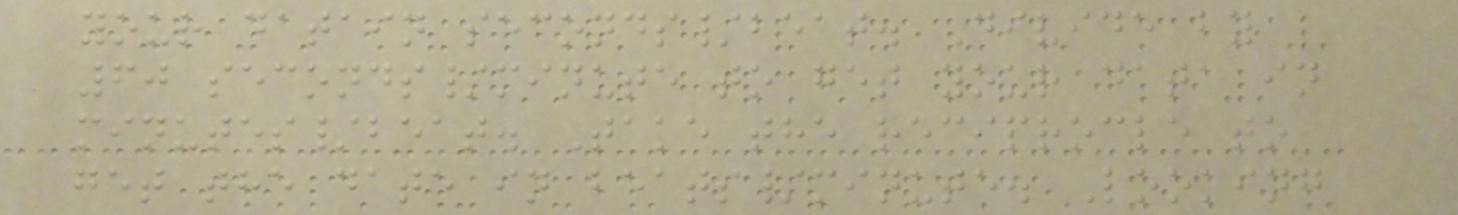your datain seconds/beat. Divide by
60 seconds/minute to get your data in
minutes/beat. Take the reciprocle to
get the date in beats/minute. Looking
